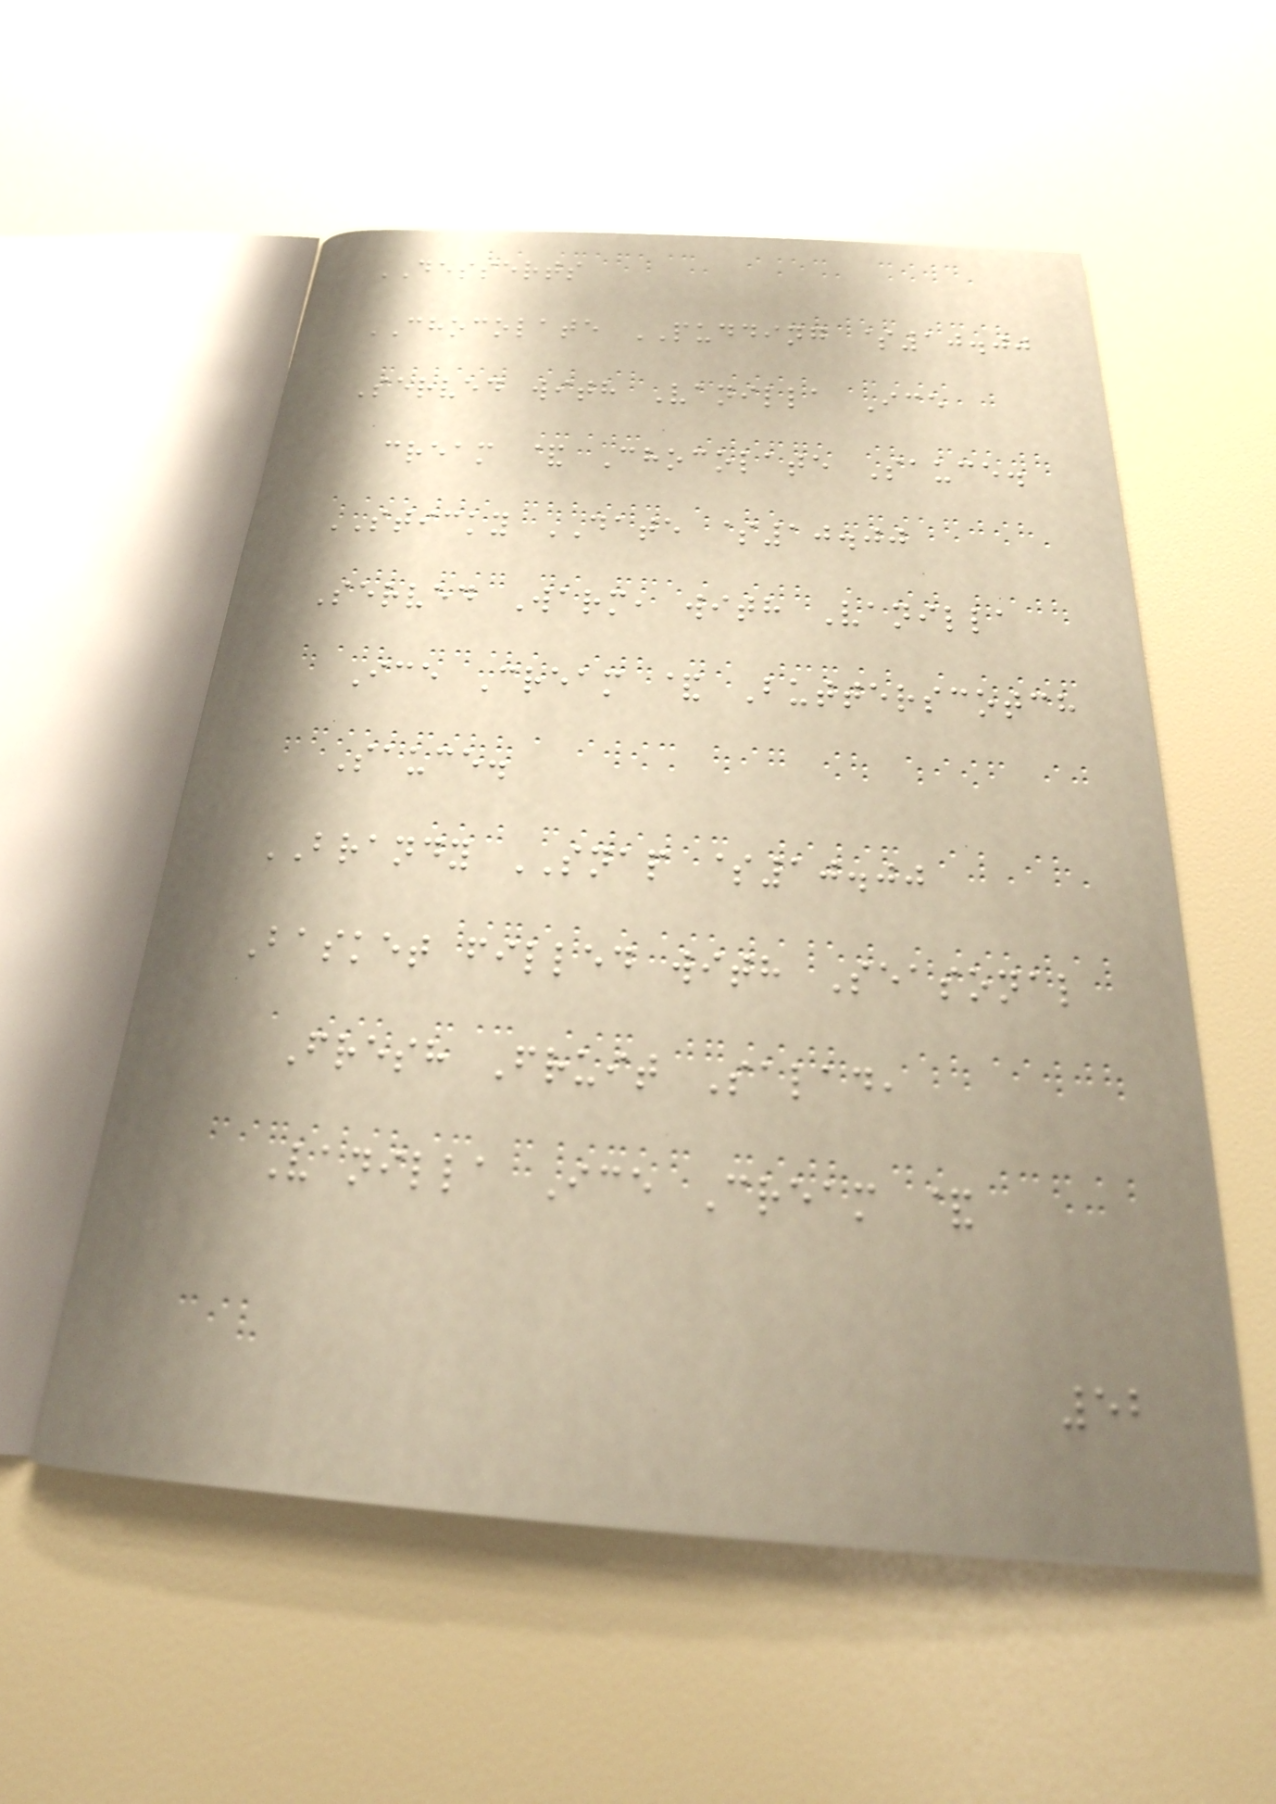DESSERTS
CHOCOLATE PUDDING $10.00
Served with Vanilla Ice
cream & Chocolate Sauce.
STICKY DATE $10.00
Served Warm, with Vanilla
Ice Cream & Butterscotch
Sauce.
BRANDY SNAP $10.00
Basket filled with Seasonal
Fresh Fruit Salad,
Vanilla Ice Cream &
52
